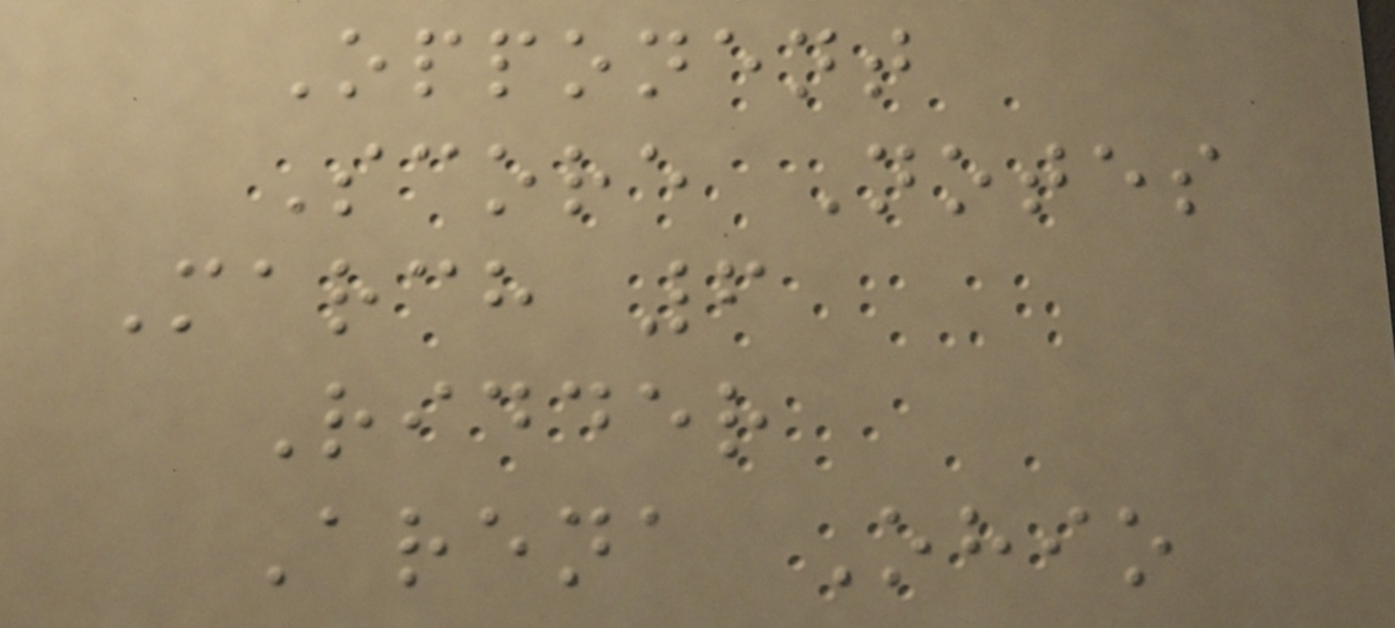Opponent
Score Notes
March 6
Ridder
Arena Ohio
